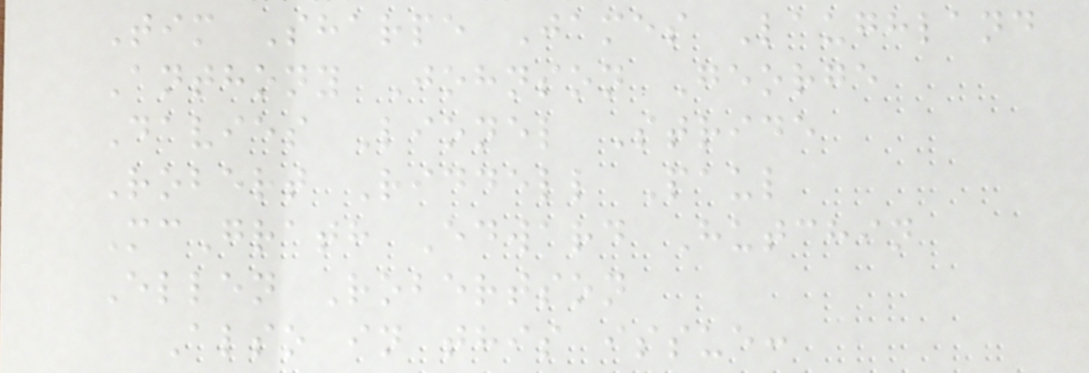Tim Sharpe James Laughland
Anthony Johnson George
Davies Lionel Stride
Robert Riddell Paul
McGrath Edward Hutchin
Ellen Robertson
Also in this issue:
